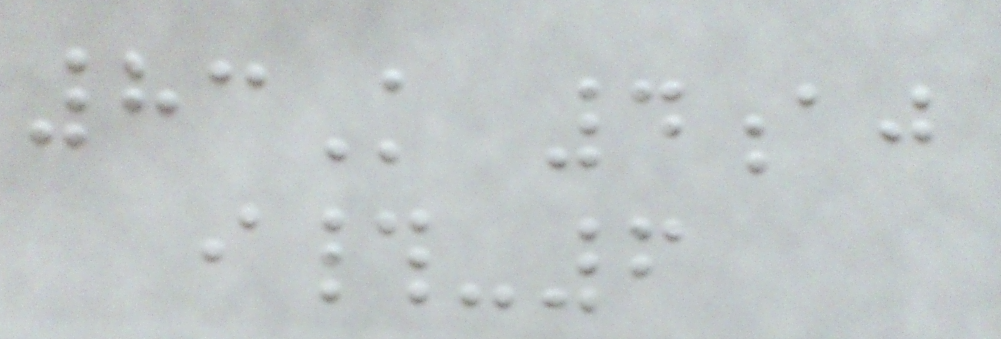83K 4aj
i#-6
